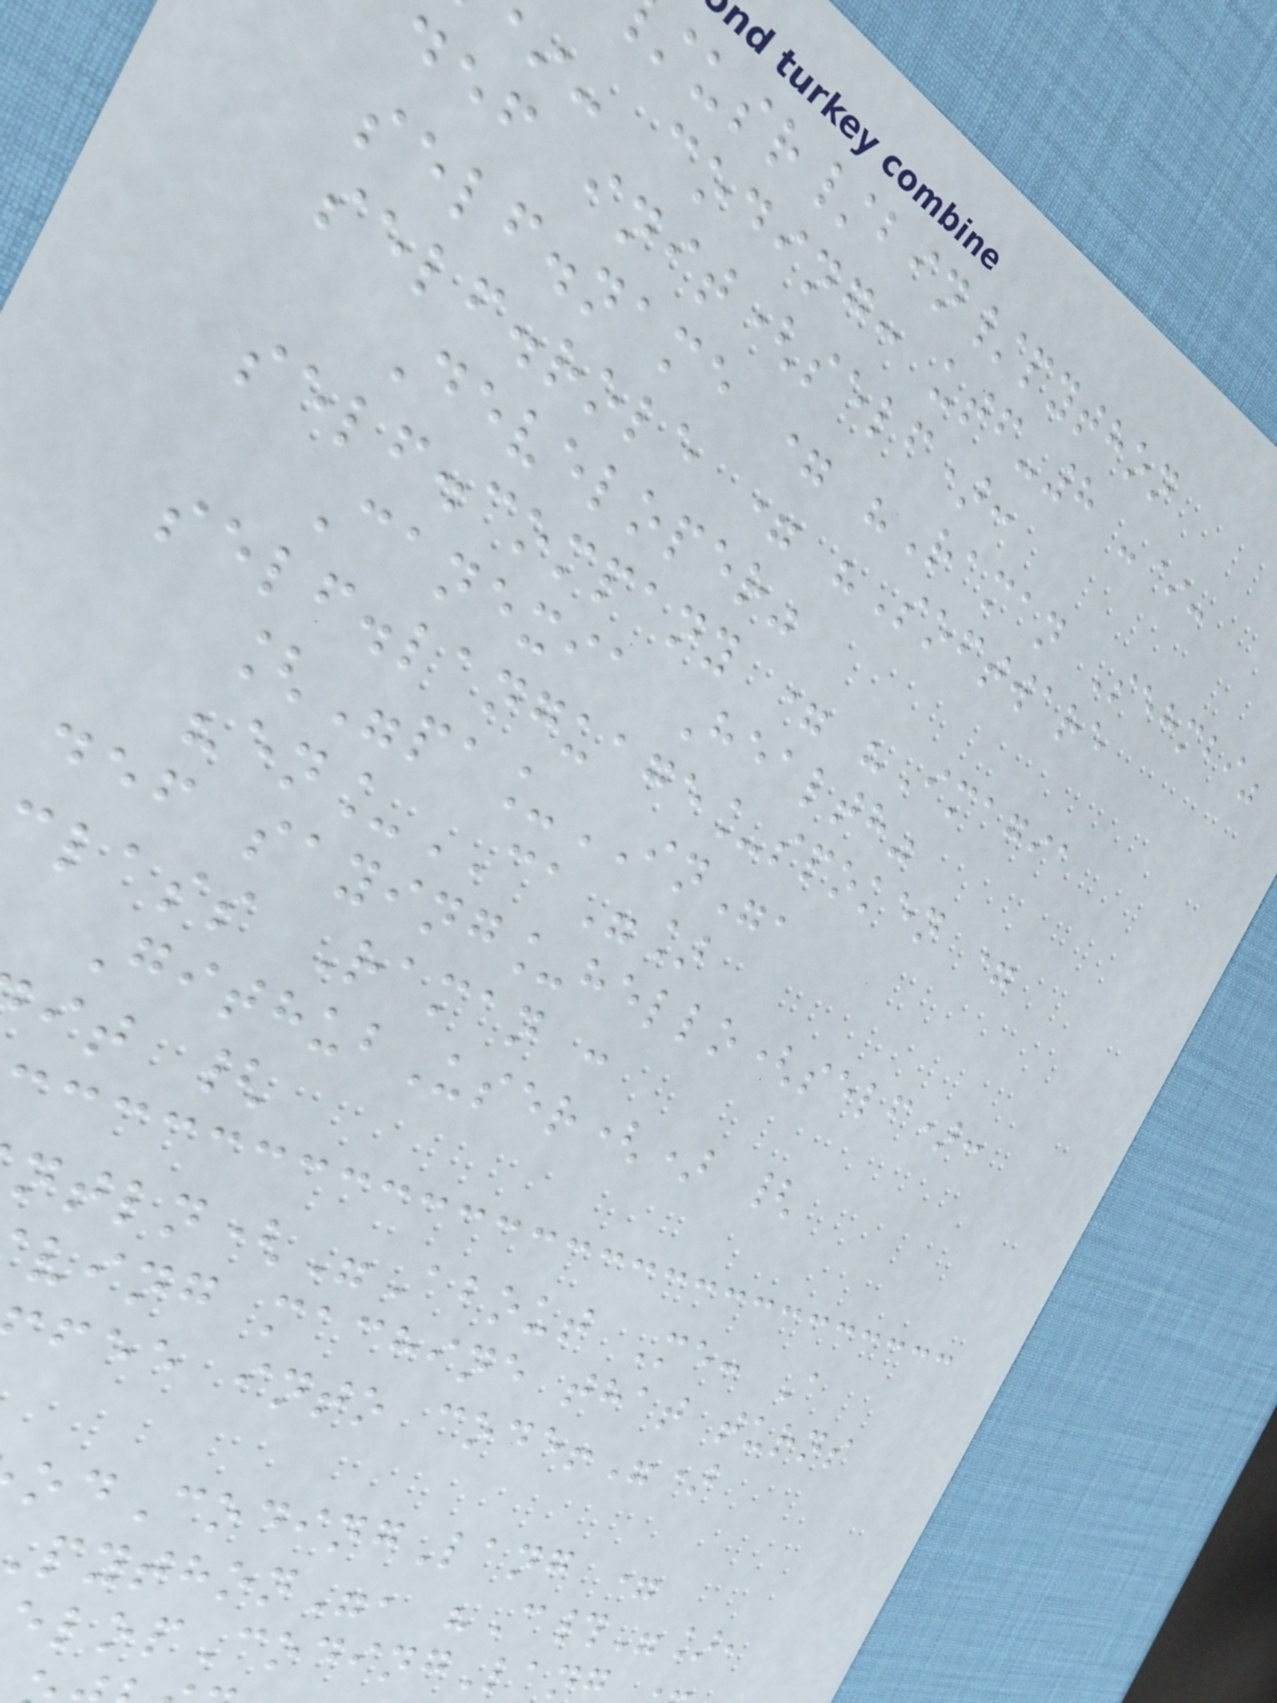usr/bin/python
- coding: utf-8 -*-
def init(self):
self.name = "Raman Sehmbi"
self.role = "Software
Developer"
self.company = "Imagia
Canexia Health"
self.language_spoken =
["pa_IN",
"en_CA"]
def saying_hello(self):
lass Raman :
GithubUser() {
it {
ntln("About Me: A
ving machine that turns
fee into code!")
odCodingLang =
python", "C#"],
elopCodingLang
